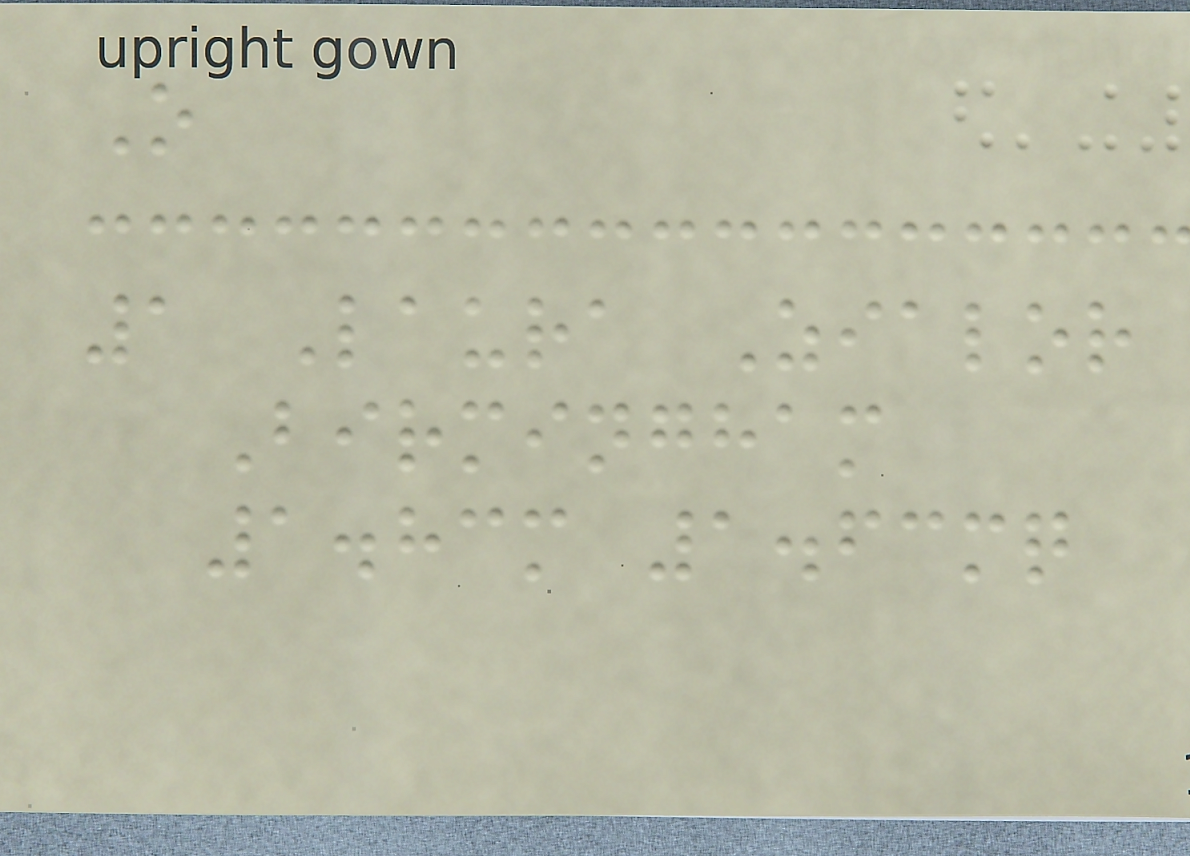O
1 Laura Zialor
Birmingham
1.83m 1.63mq
